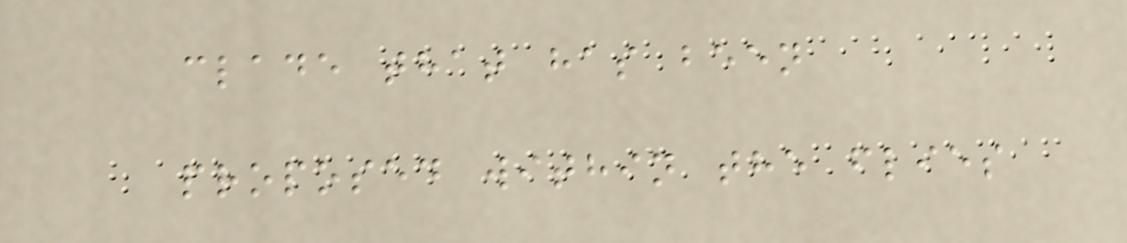clade that has been
proposed within the flies
